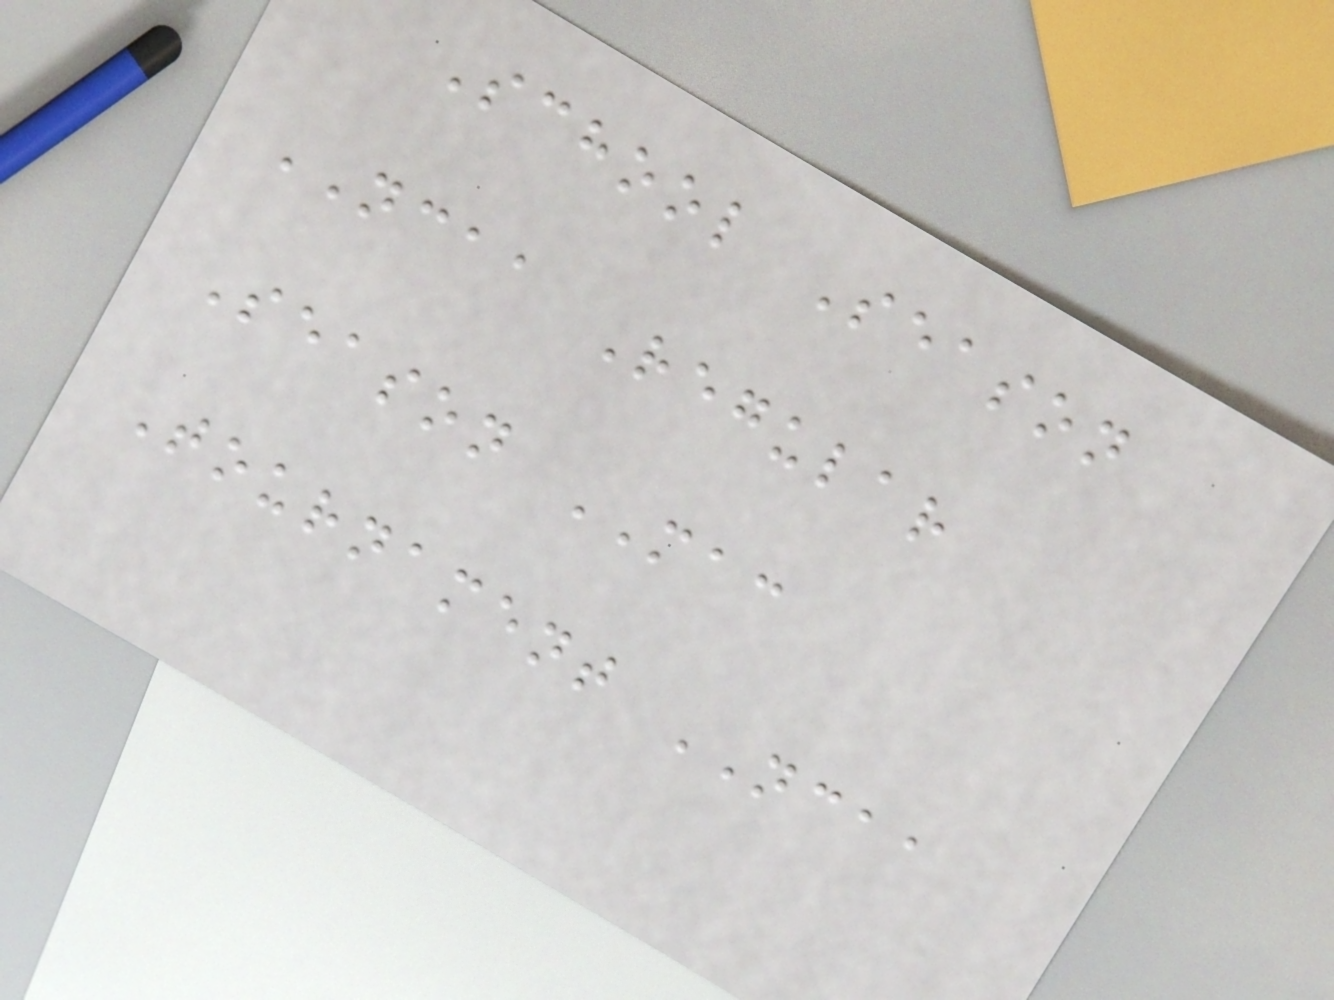School Season
NCAA Regular
Season MAC
Tournament NCAA
